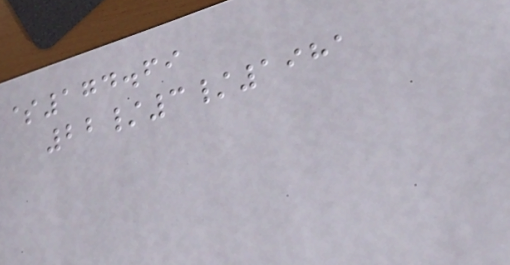$174.69
22/3/1981
